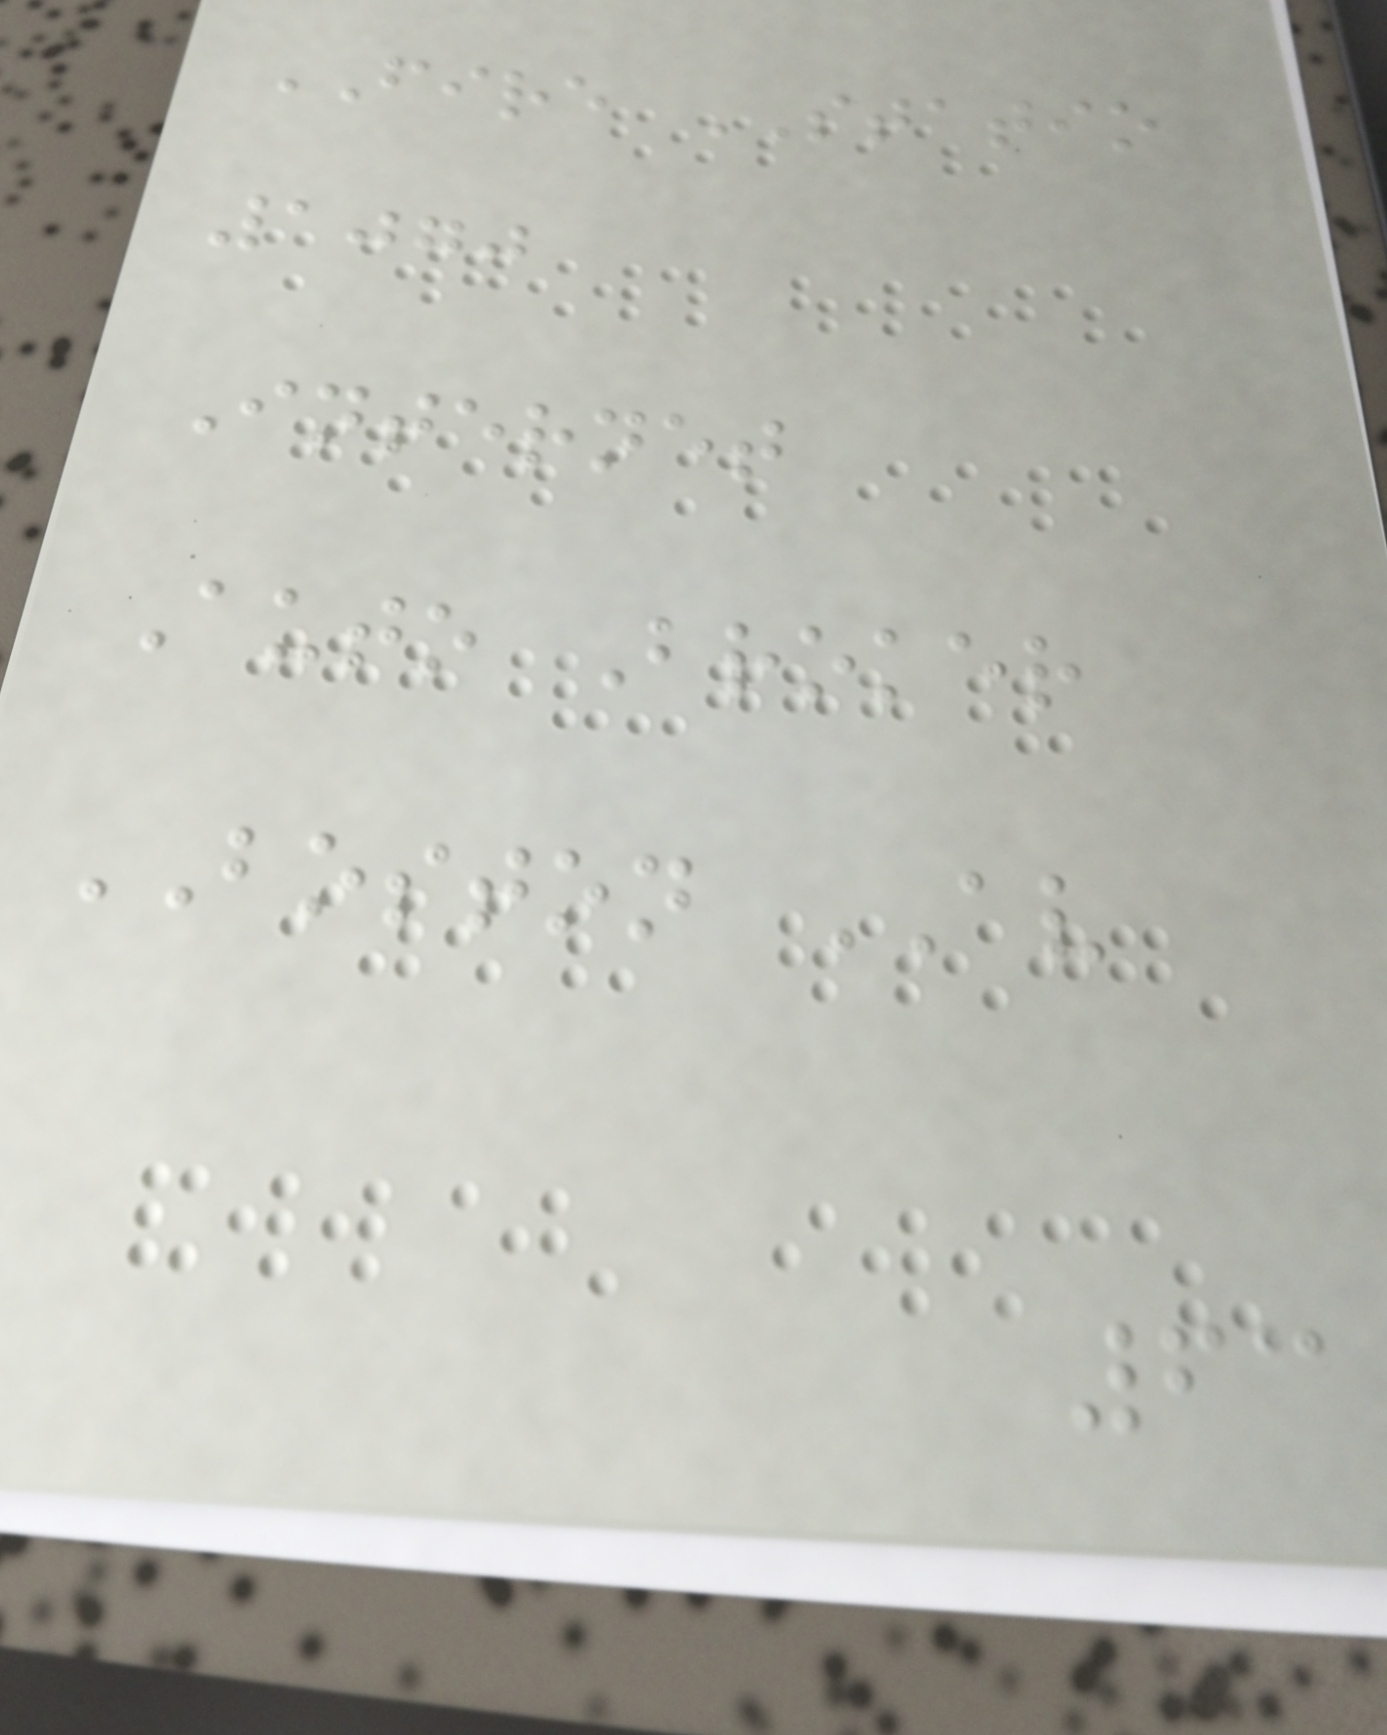FIRE STATIO
1070
Internet
Auto Broker
BOSTON AV
63
